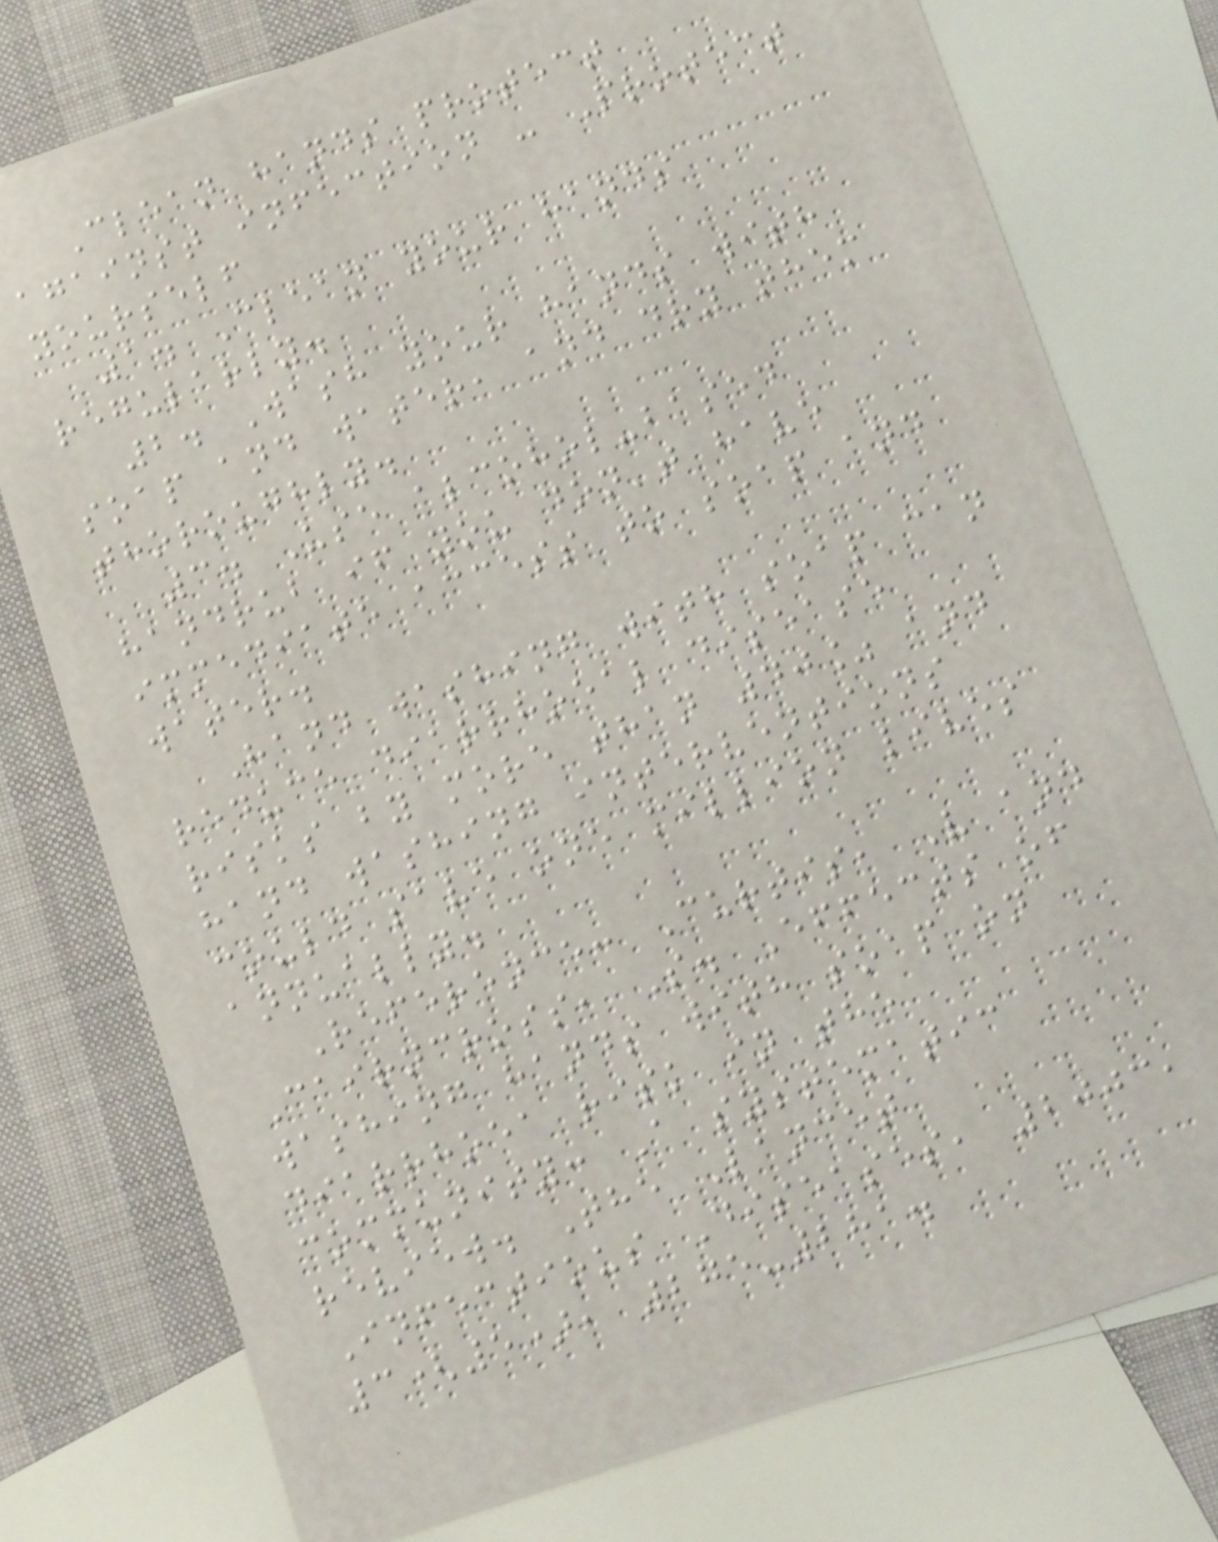Clean hands protect
against infection - Protect
yourself
1. Clean your hands
regularly.
2. Wash your hands with
soap and water, and dry them
thoroughly.
3. Use alcohol-based
handrub if you don't have
immediate access to soap and
water.
Hand washing with soap can
reduce diarrhoeal disease
risks by more than 40% and
hand washing interventions
could save one million lives
annually.
Reference: Curtis, V and
Cairncross, S. Effects of
washing hands with soap on
diarrhoea risk in the
community: A systematic
review. The Lancet
Infectious Diseases, 2003,
3(5), 275-281.
